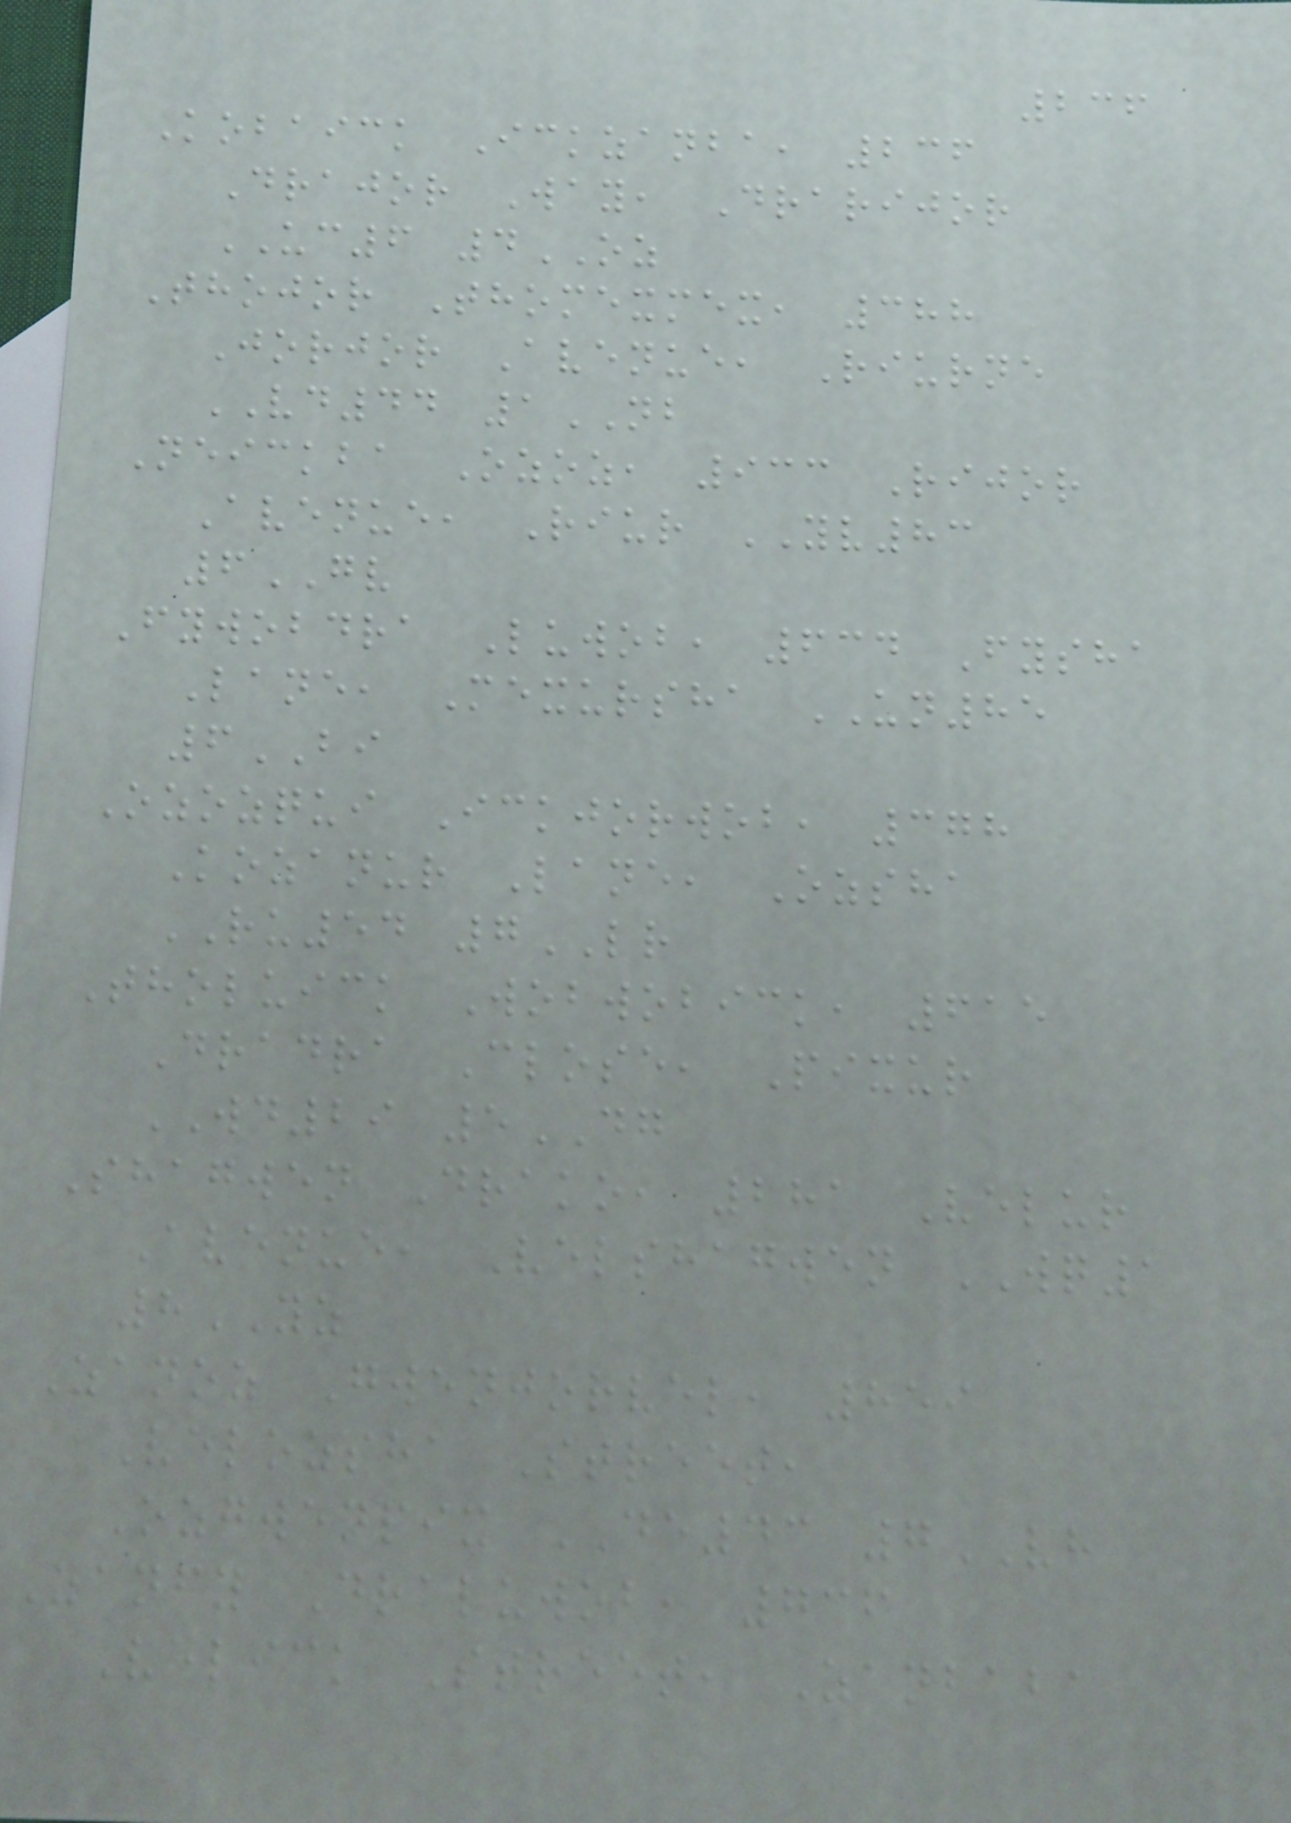236
Kobaick Ickzanba, 236
Drajor Way, Drarijor
UC6 4OZ
Thojor Thomexmex, 388
Jorjor Avenue, Riurne
VD44 1NB
Neickba Ozoz, 933 Rijor
Avenue, Riur YV83
6GV
Fywobdra Luwob, 634 Fysha
Lane, Mexursha UN85
6BI
Ozozqui Ickjorwob, 378
Kozanur Lane, Ozsha
RU54 7LR
Tholuick Wobwobick, 615
Dradra Close, Pixur
WD29 5DG
Shagwen Drako, 281 Velur
Avenue, Velshagwen WQ1
8YZ
Zanoz Gwenjorvel, 859
Velozsha Street,
Ozgwenpix DE43 7VH
Zanfy Draluwob, 736
Velick Street, Zanbaba
